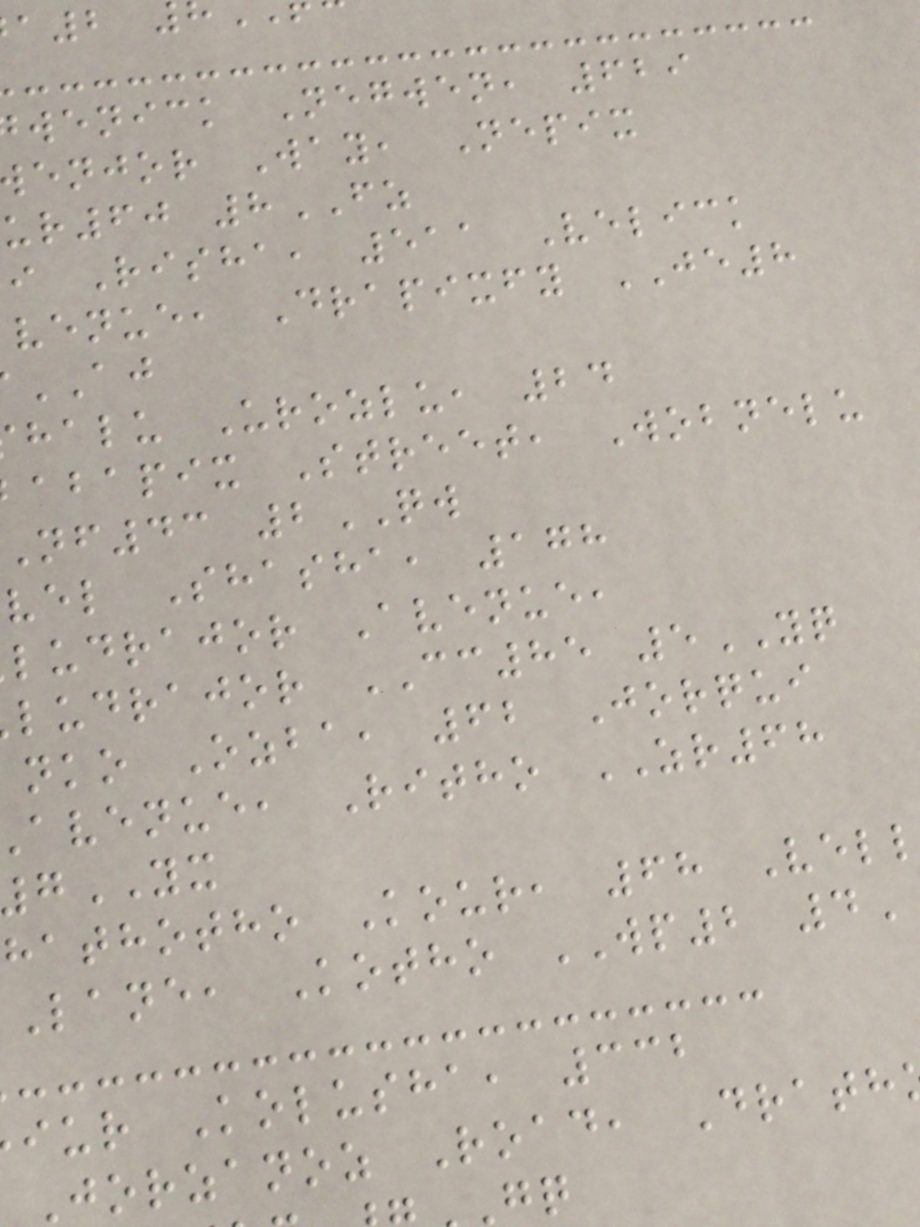wenick Negwen, 629
enjor Way, Nepix
ur60 8FZ
i Risha, 511 Velick
venue, Drapixfy JE8
AJ
halu Urozlu, 24
abapix Street, Wobnelu
nf43 2QW
vel Shasha, 178
ludrajor Avenue,
ludrajor CC85 5YQ
nko Ozba, 62 Jorqui
avenue, Ritho ZR68
YX
hathotho Kour, 68 Vell
Lane, Kotho WP2 4
iur Kolusha, 332
Jorzanoz Road, Drath
